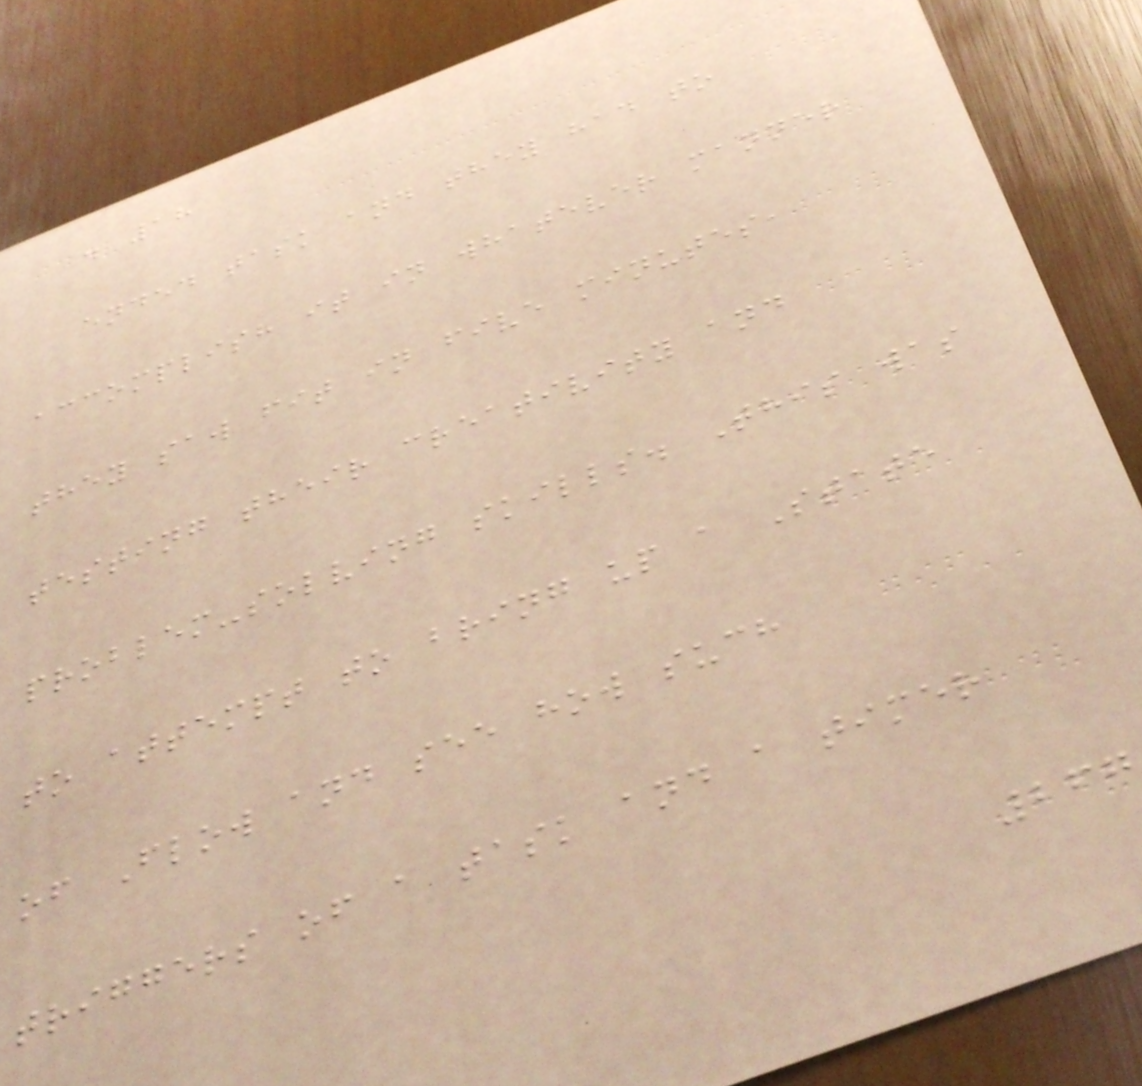. 18
ended task and they had to
accomplish it in whatever manner
they saw fit in five minutes,
testing their creativity and
problem-solving skills. This was
to attempt to bring up a State
of Flow and see how such
triggers of a task and a timer
267
